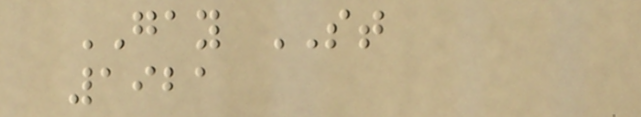GAY ST
1921
